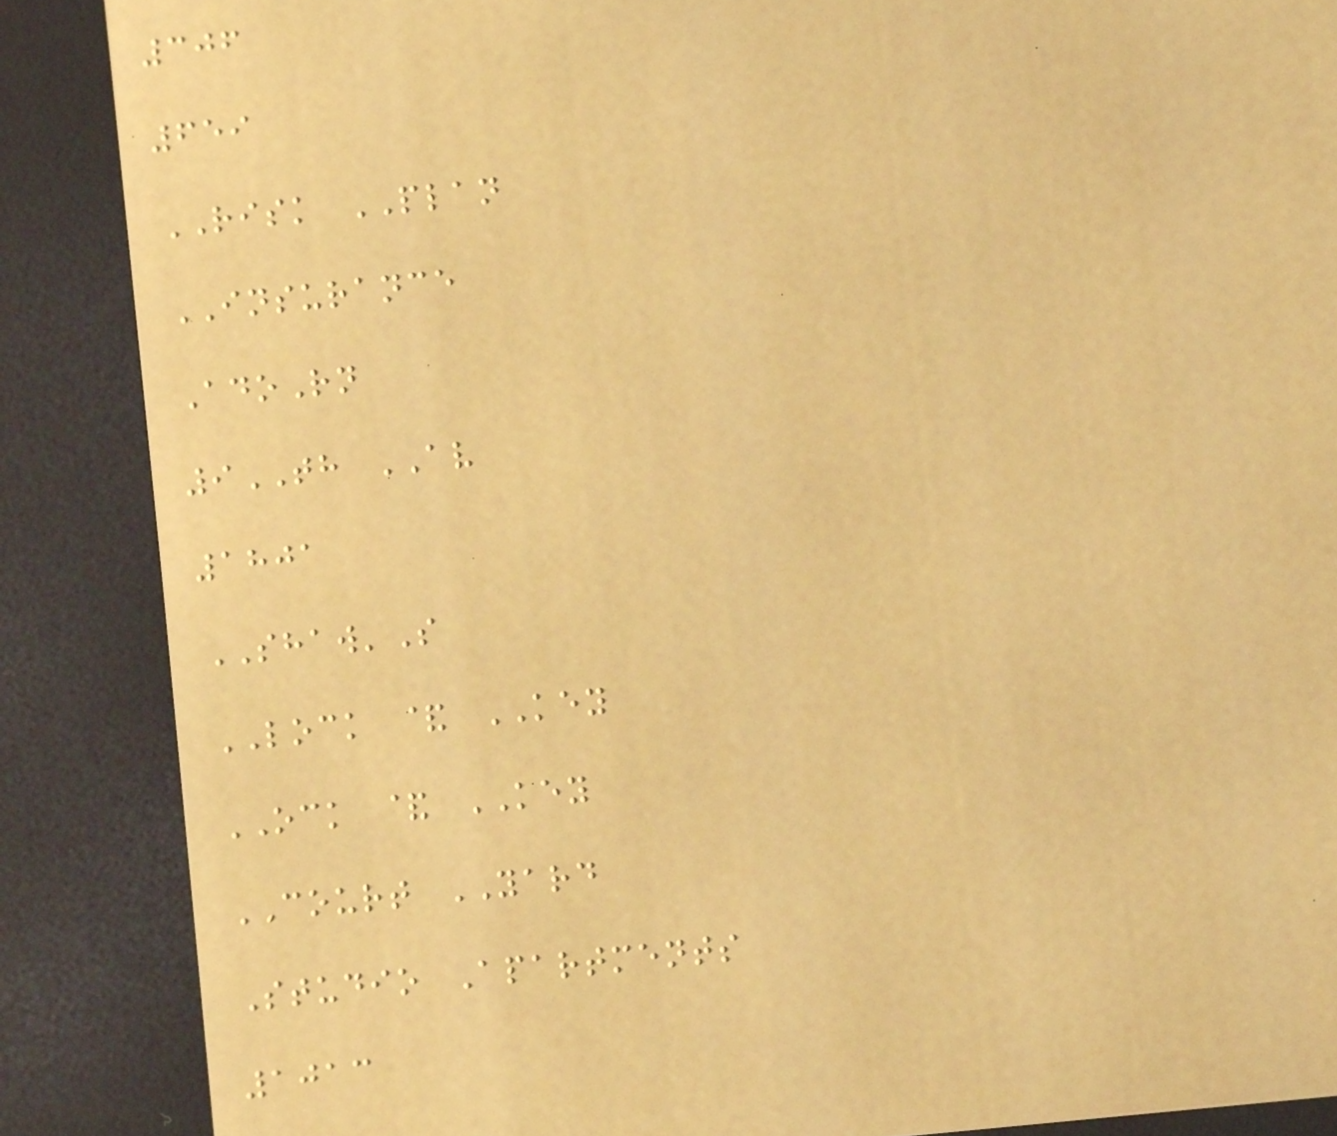306
659
RISK PLAN
INSURANCE
AdoRn
9TH AV
1801
SHAW'S
LOCK & KEY
OCK & KEY
COURT YARD
Studio Apartments
1013
